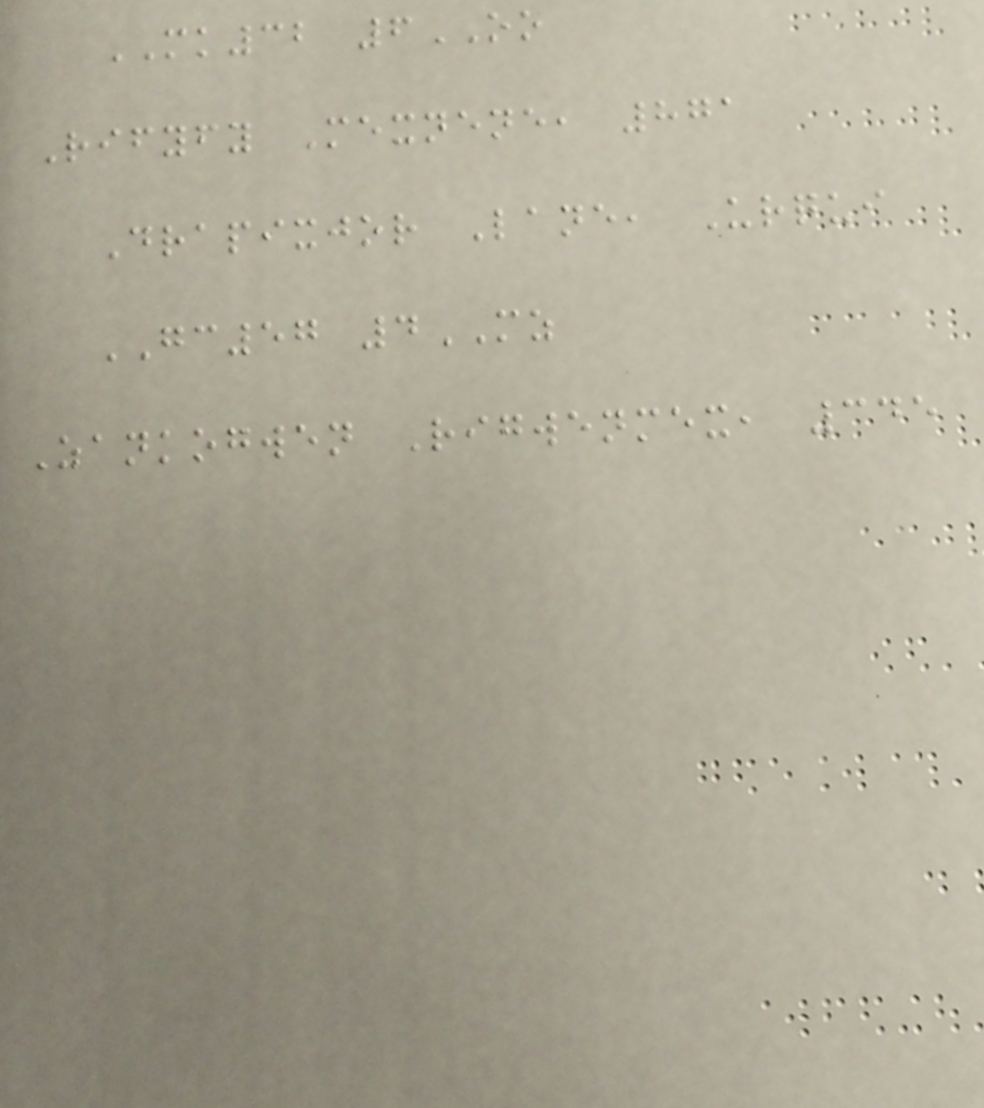MK32 6OO
Rifyfy Mexnene, 871
Drapixjor Lane, Urqui
GC57 4MZ
Zankogwen Rigwenmex, 345
